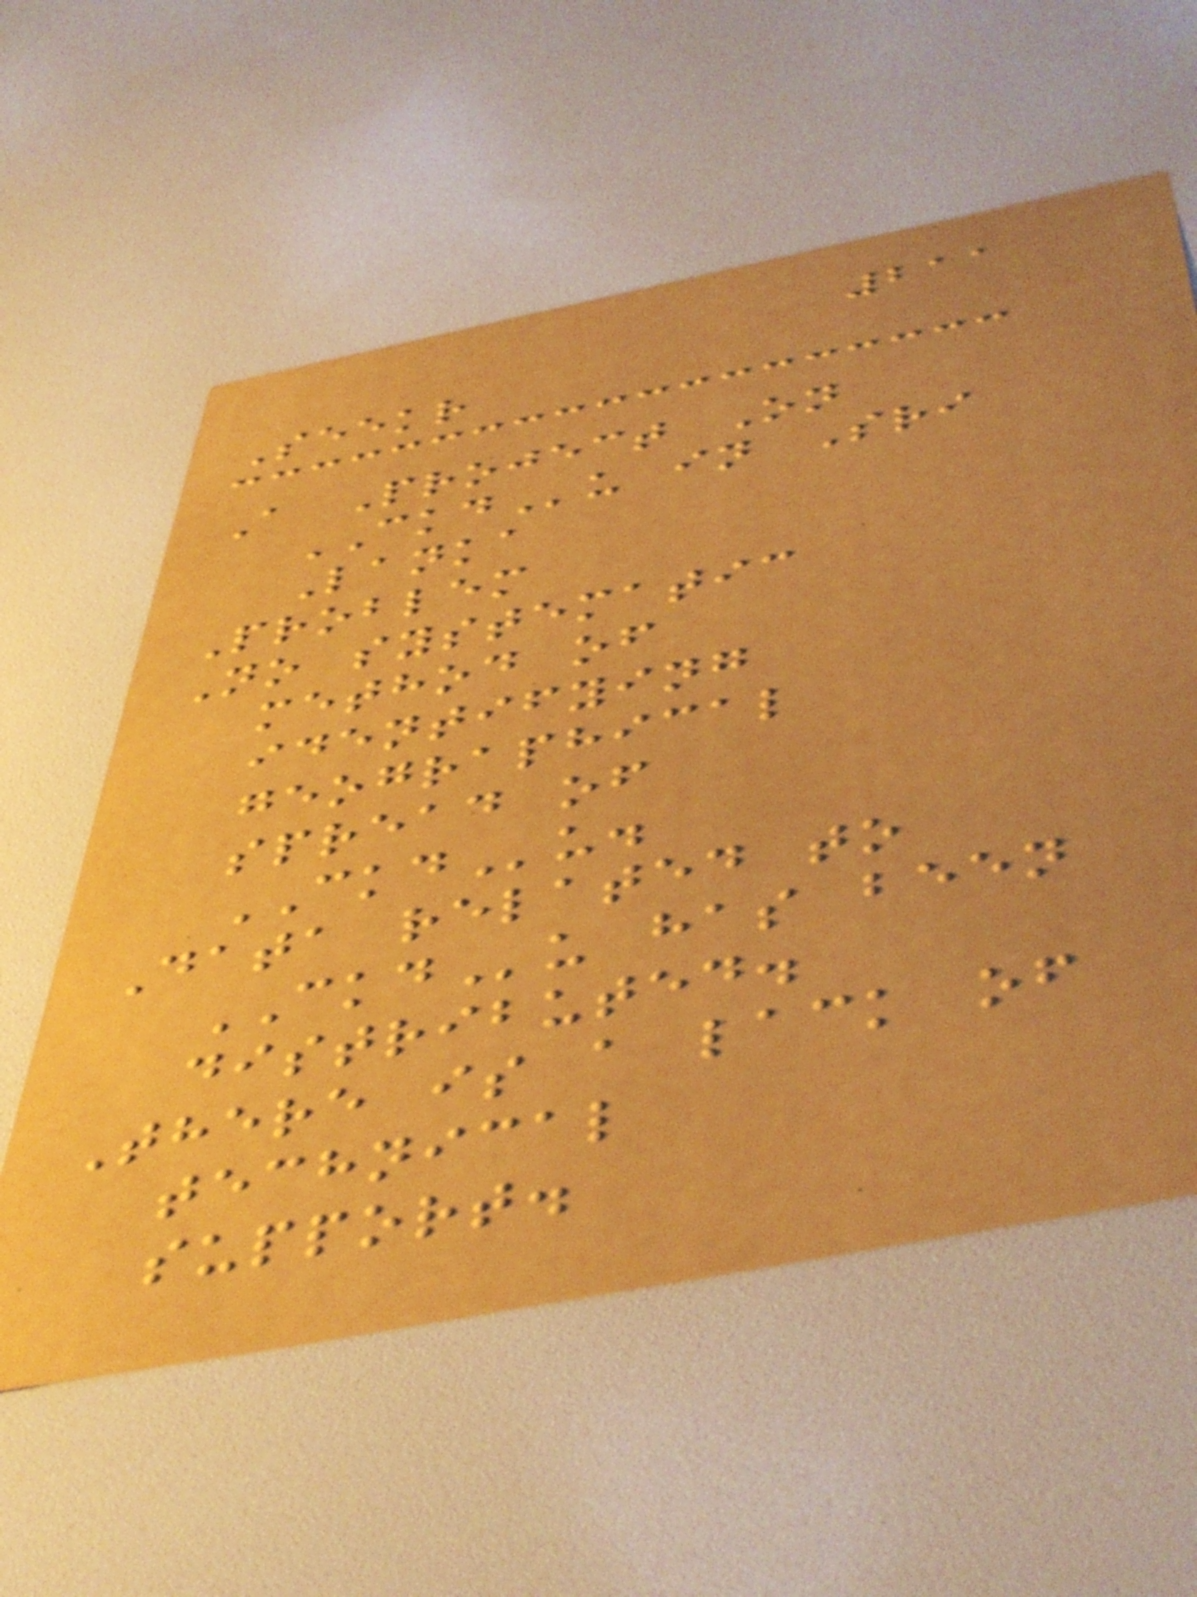211
Seekr
A Project On
CKDu in Sri
Lanka
Problem
No systematic
method of
identifying
geographical
spread of
CKDu.
Data related to
CKDu has been
distributed.
There is a lack of
technical
support.
